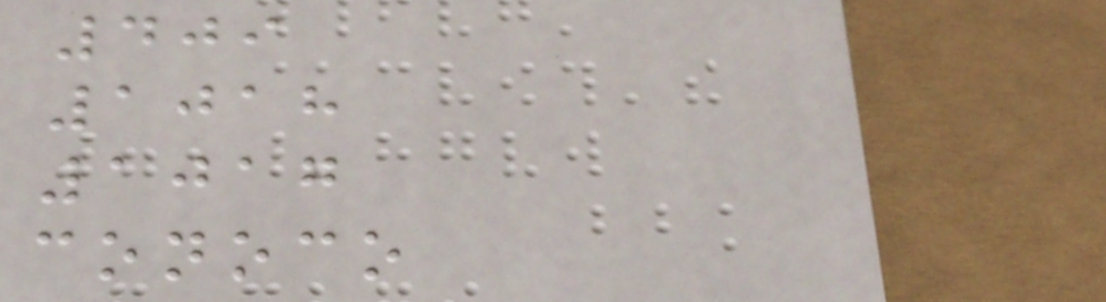409
1018
1017
conoco
